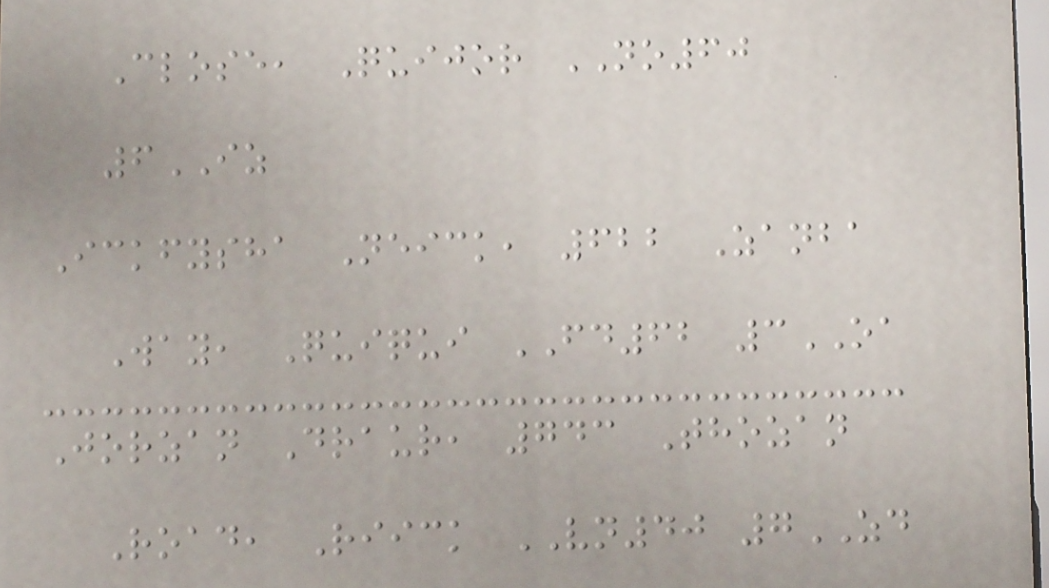Close, Quijor NO60
6IZ
Ickfysha Neick, 622 Zanba
Way, Quiqui FD62 3OA
Jorzan Draur, 743 Thozan
Road, Riick VN40 7ZD
